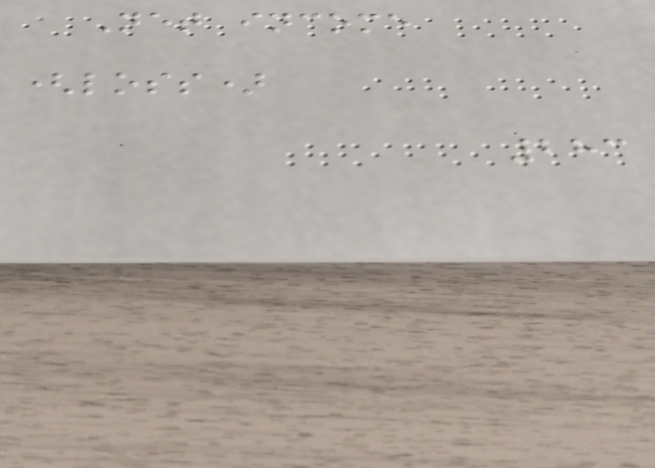Net income
(loss)
283
